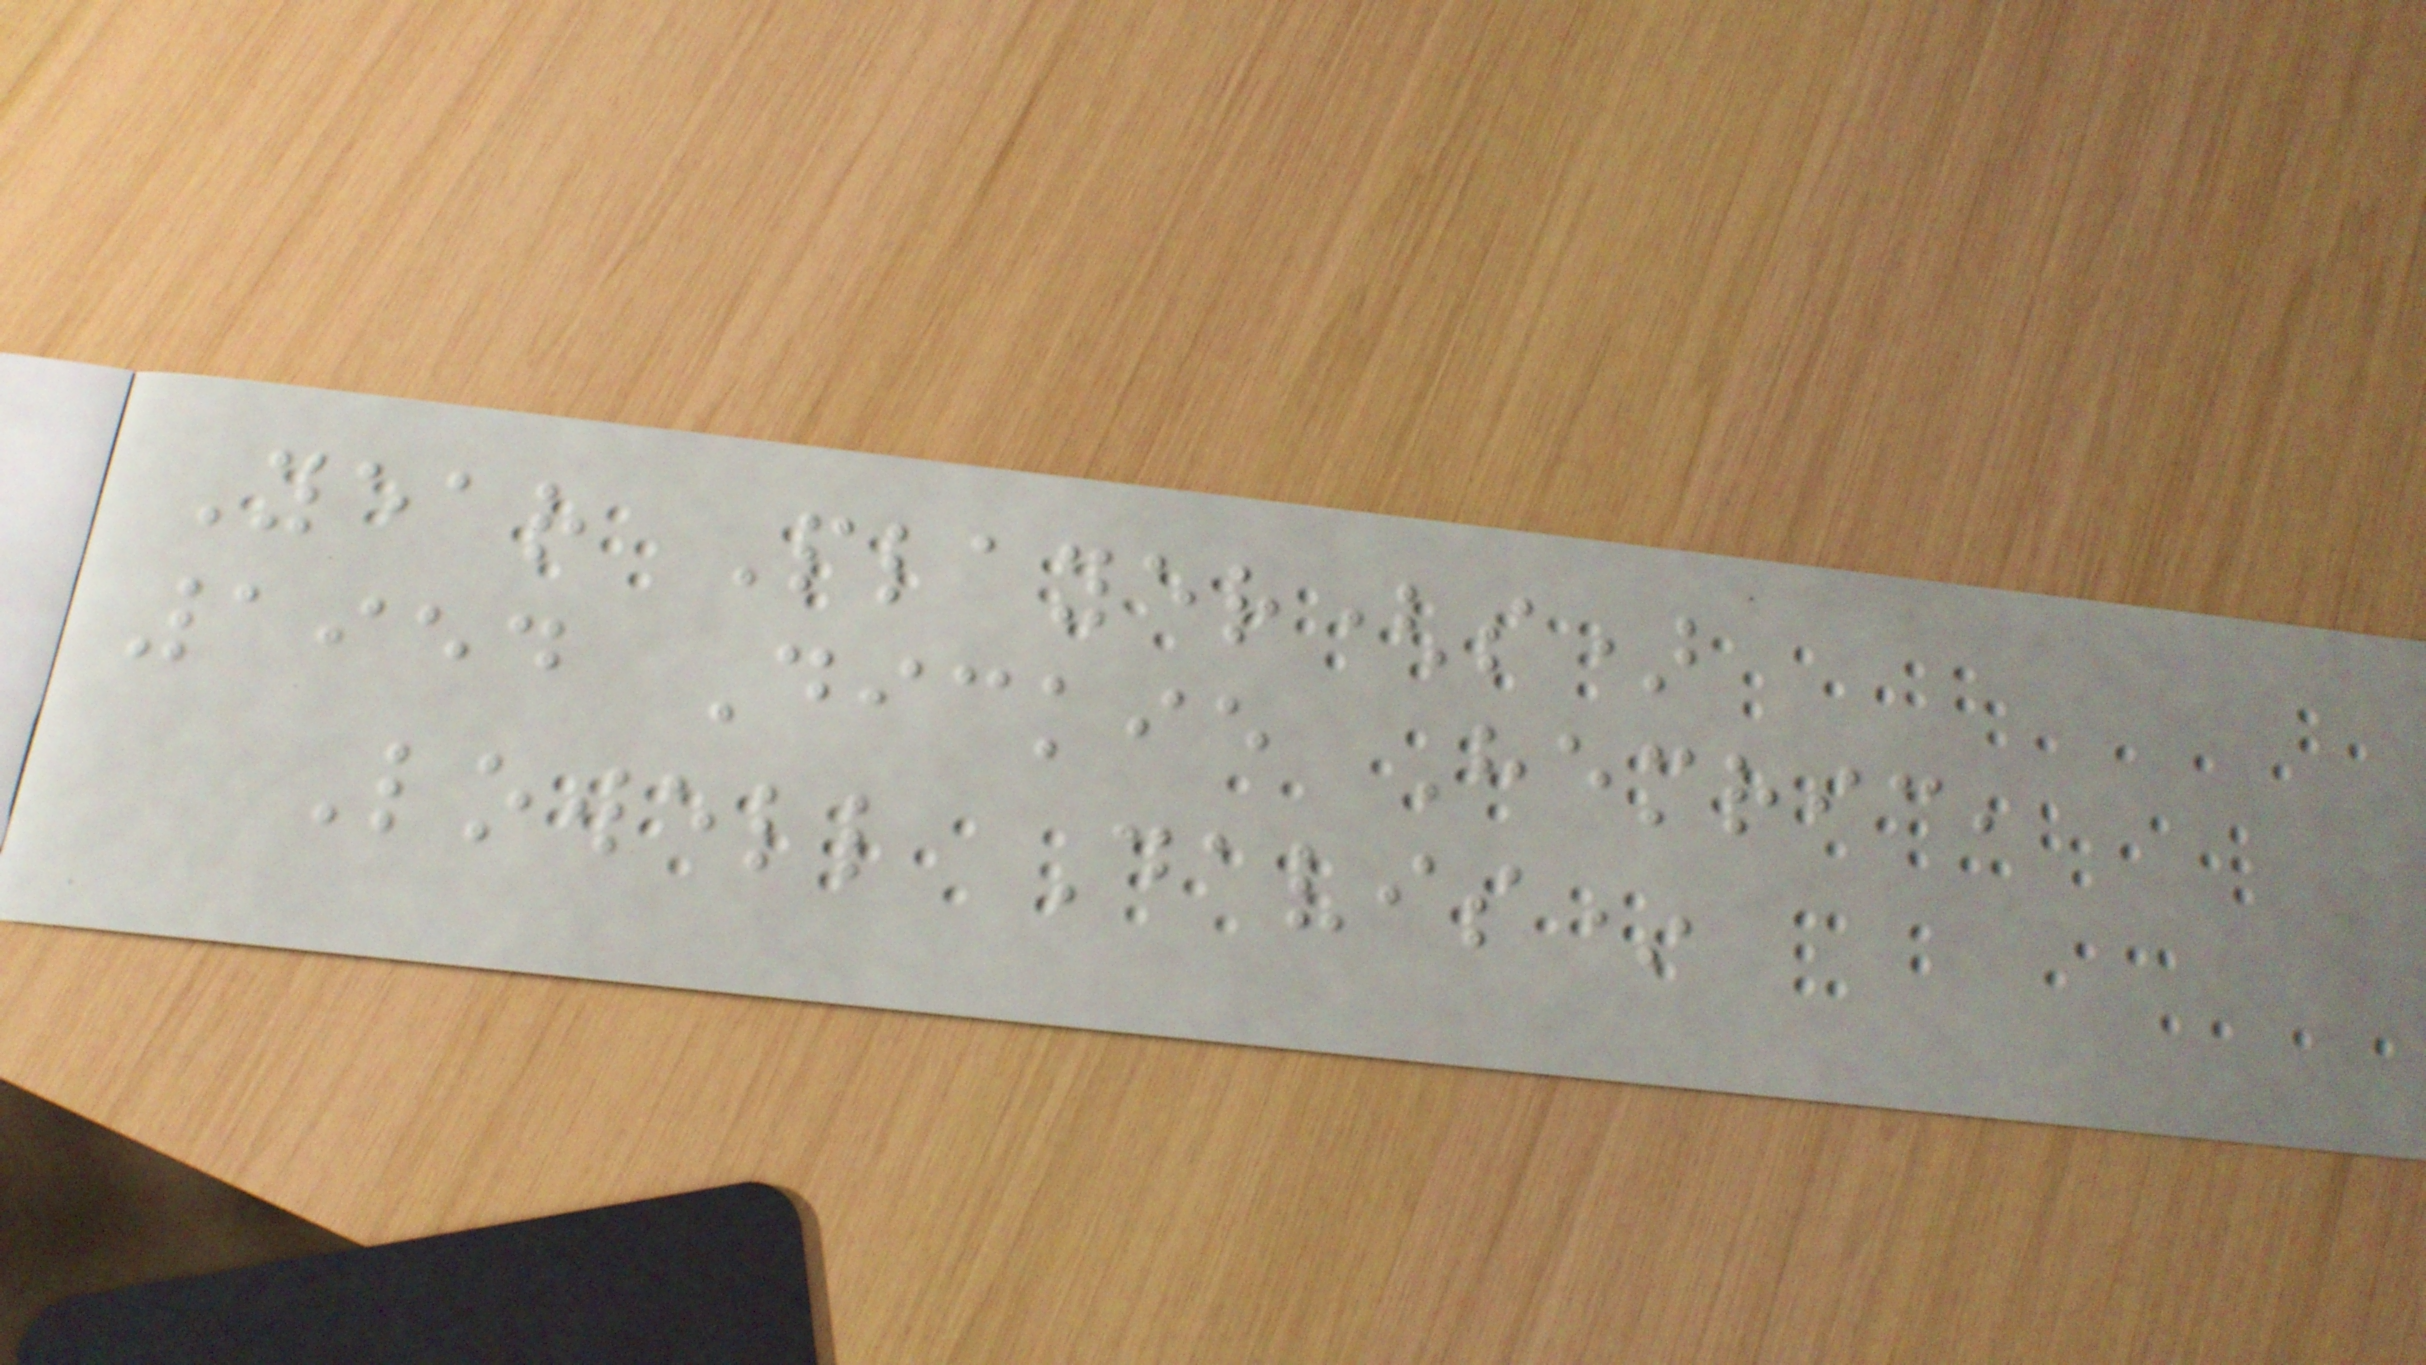Year Player(s)
1954 Dickie Hemric,
Lowell Davis*
